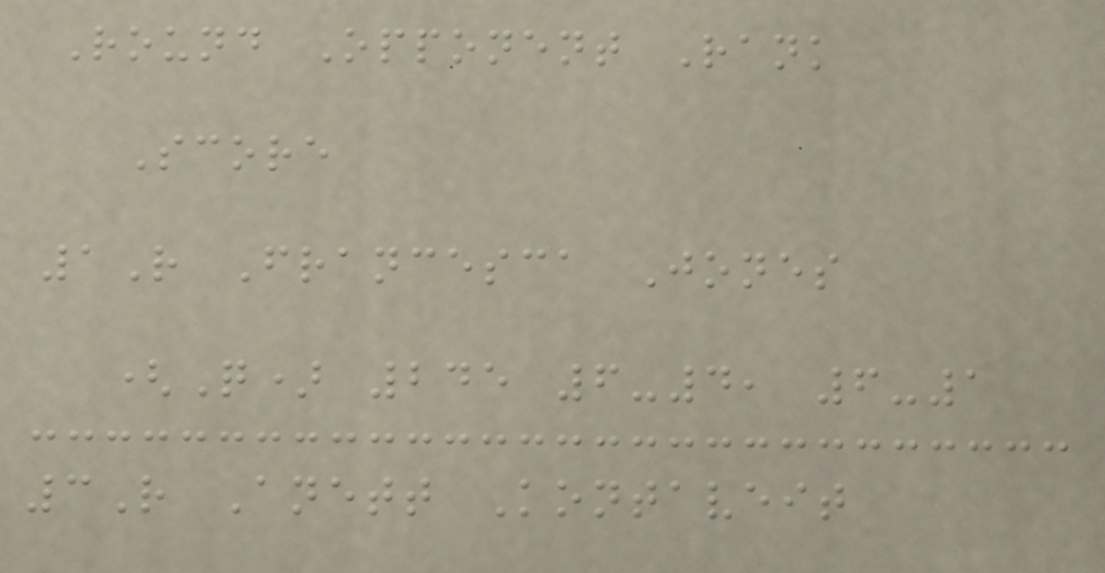Round Opponent Rank
Score
1R Francesca Jones
(Q) 245 6-4, 6-1
3R Anett Kontaveit
